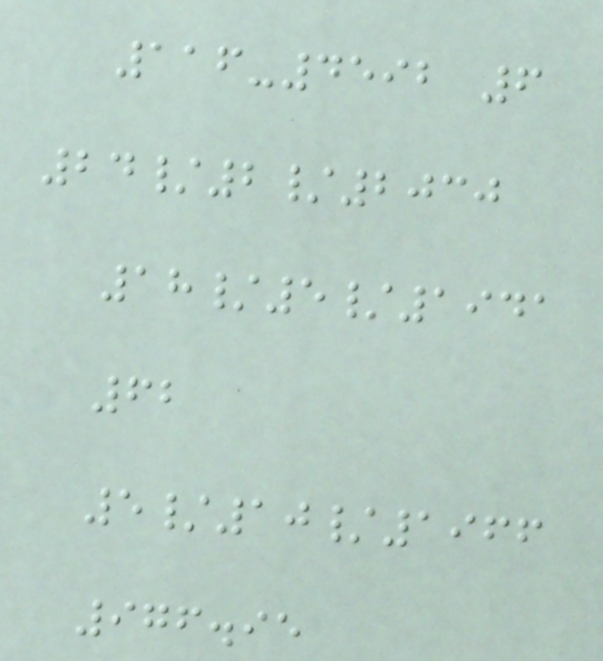116-4592 6
24/2/2030
18/5/1941
62
5/10/1966
976.95
